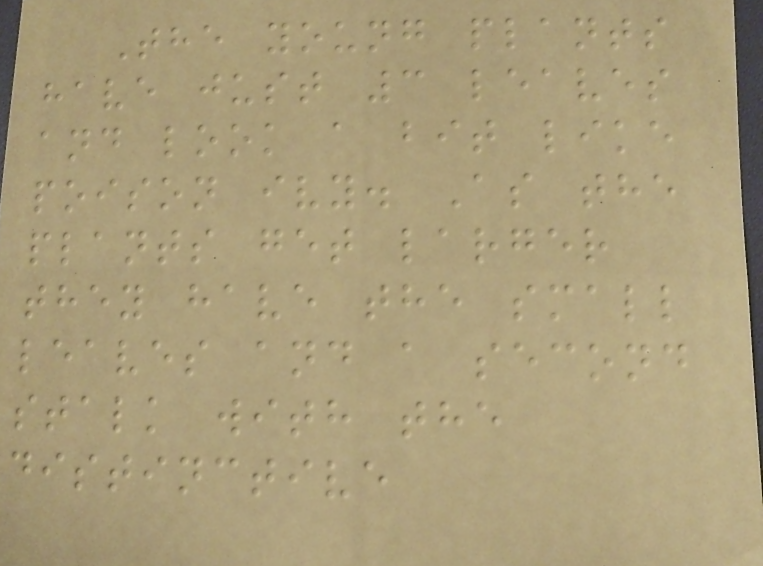The young plants
have just 3 leaves
and look a bit like
poison ivy. As the
plants get larger
they have the small
leaves and a second
stalk with the
distinctive
